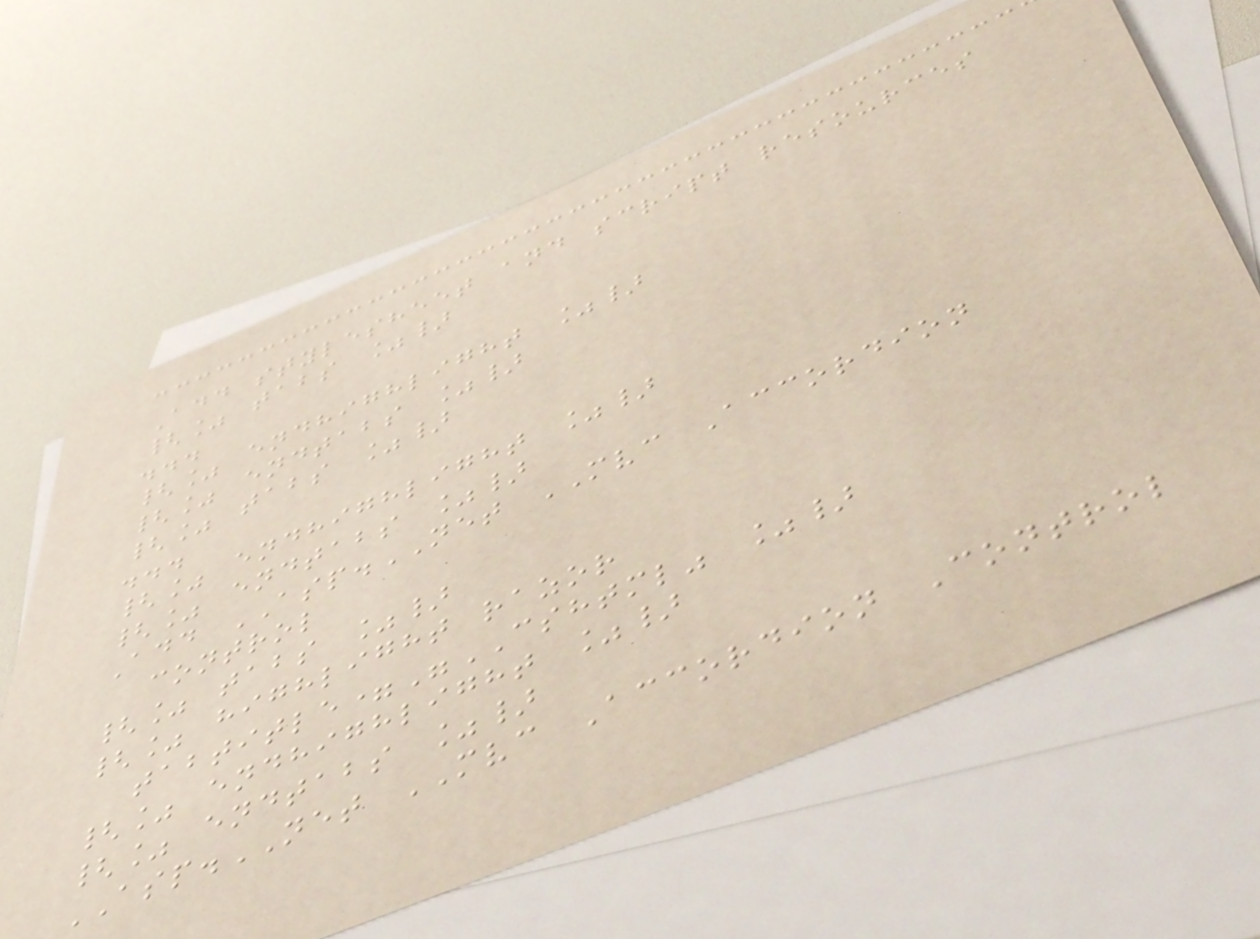Add stylesheet and script resources
{% tabs %}
...
{% endhighlight %}
{% endtabs %}
{% tabs %}
...
{% endhighlight %}
{% endtabs %}
Add ASP.NET MVC Accordion
control
{% tabs %}
{% highlight razor
tabtitle="CSHTML" %}
{% endhighlight %}
{% endtabs %}
ASP.NET MVC Accordion Control
